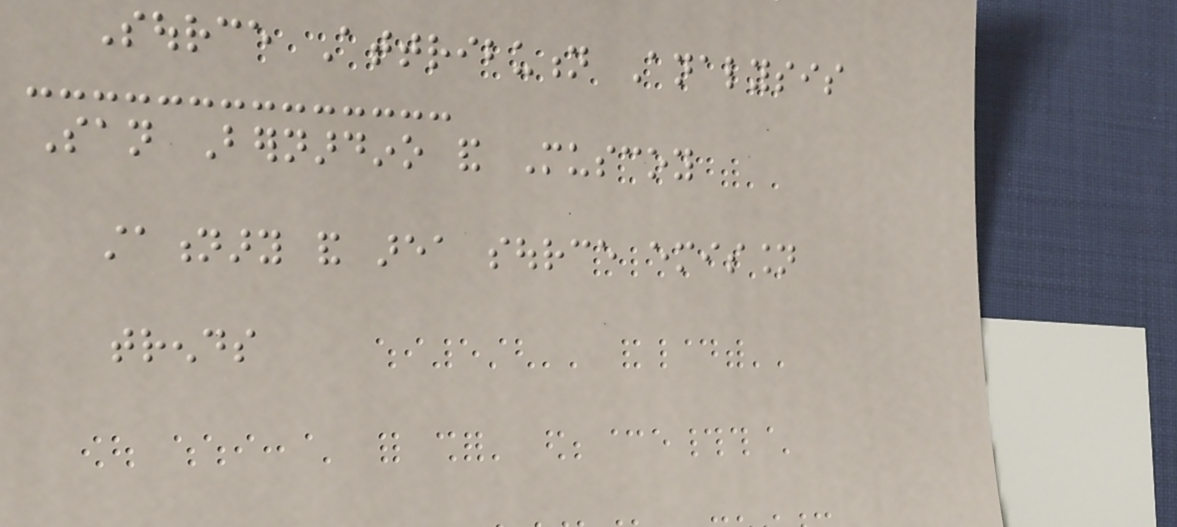Source Attribution Analysis
San Bernardino and Muscoy
stationary and area source emission
trends
